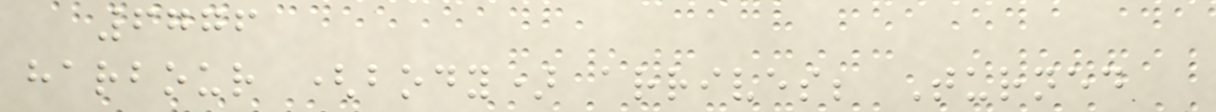6776
harbour (body) arrives; Turned
